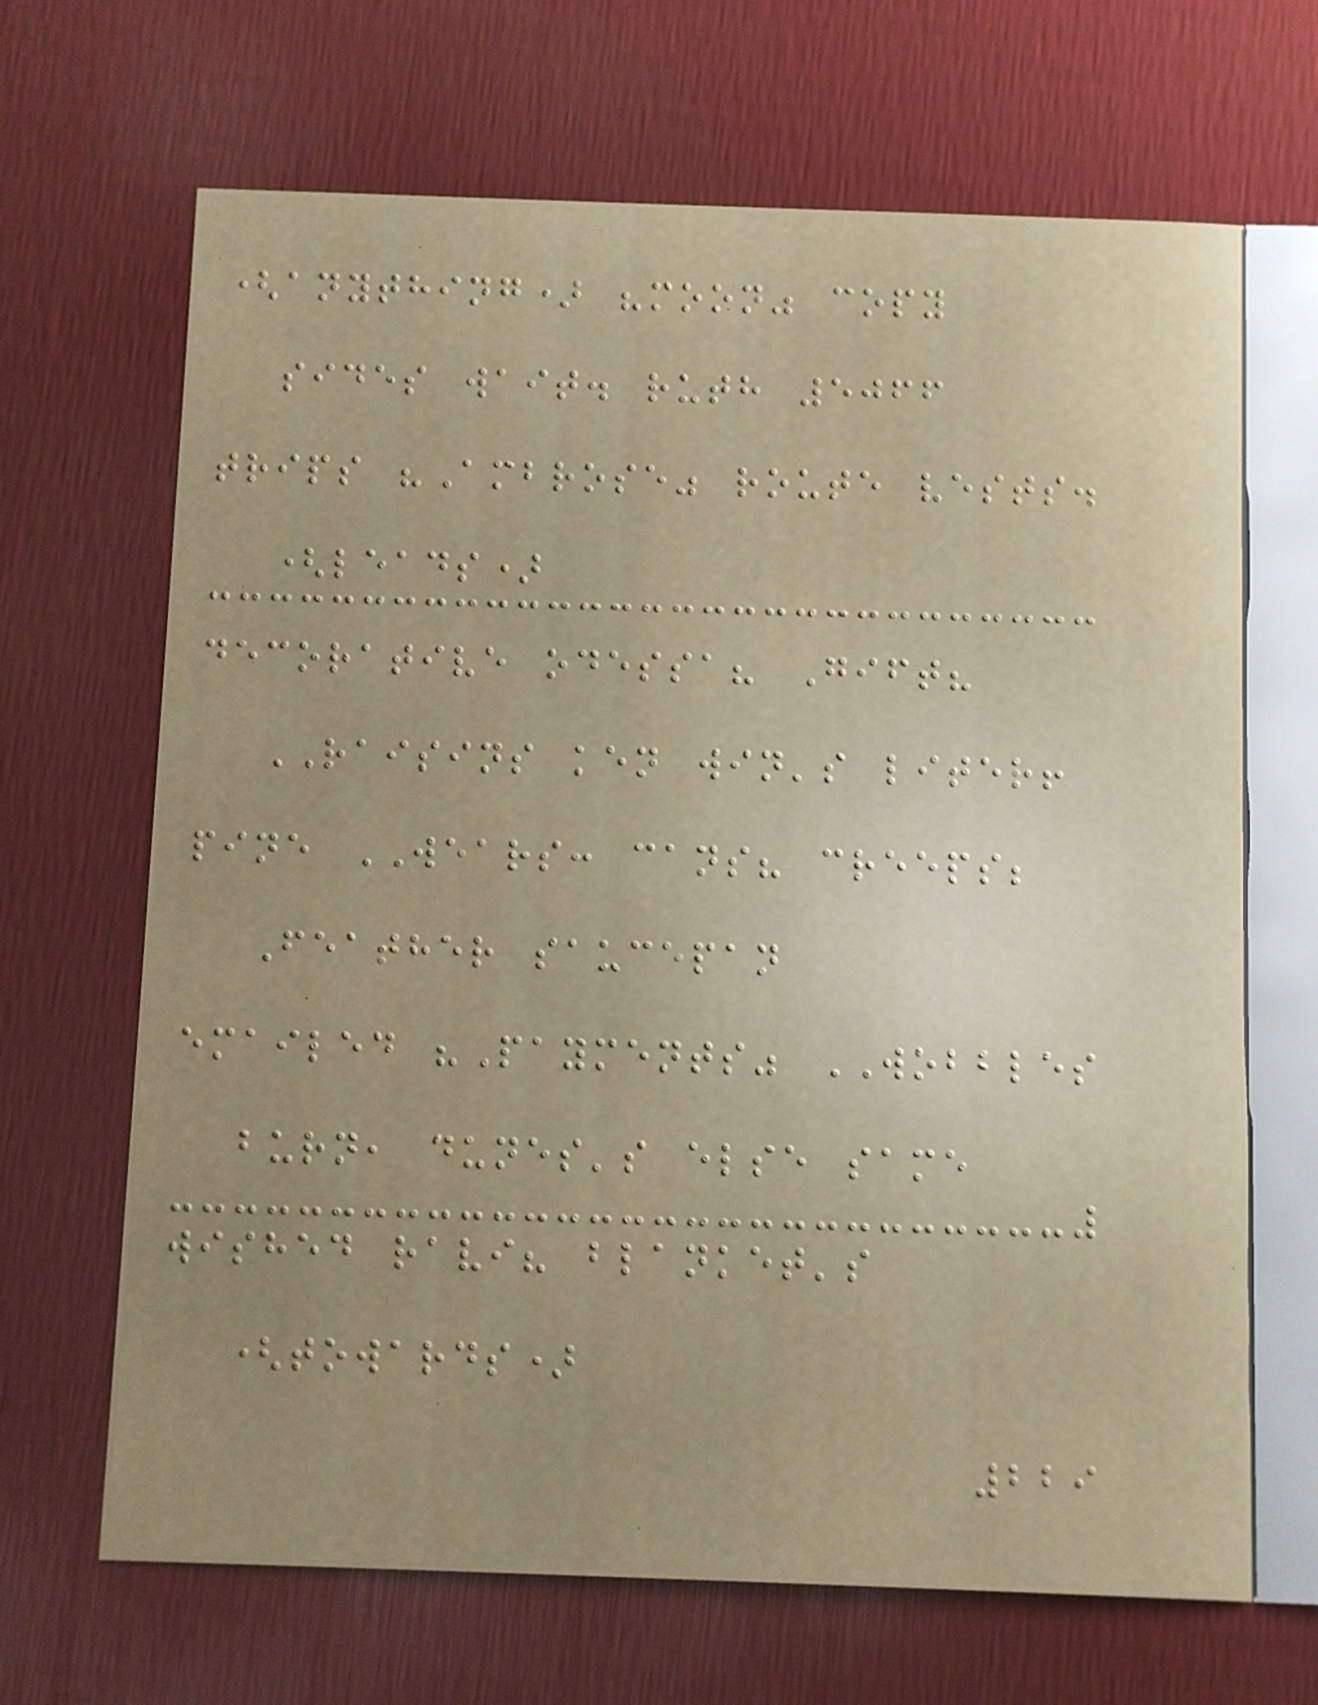(anything) "moon" copy
sides wait. ruth 5066
trips "Ambrose" route vests.
(leads)
decorative odessa? Gift?
RAISINS ken win's liter!
pine WEARS: cans? creeps;
Feather saucepan
emailed "Payments" WOBBLES
burn, dunes's else same
wished ravi? blanket's
(towards)
229
